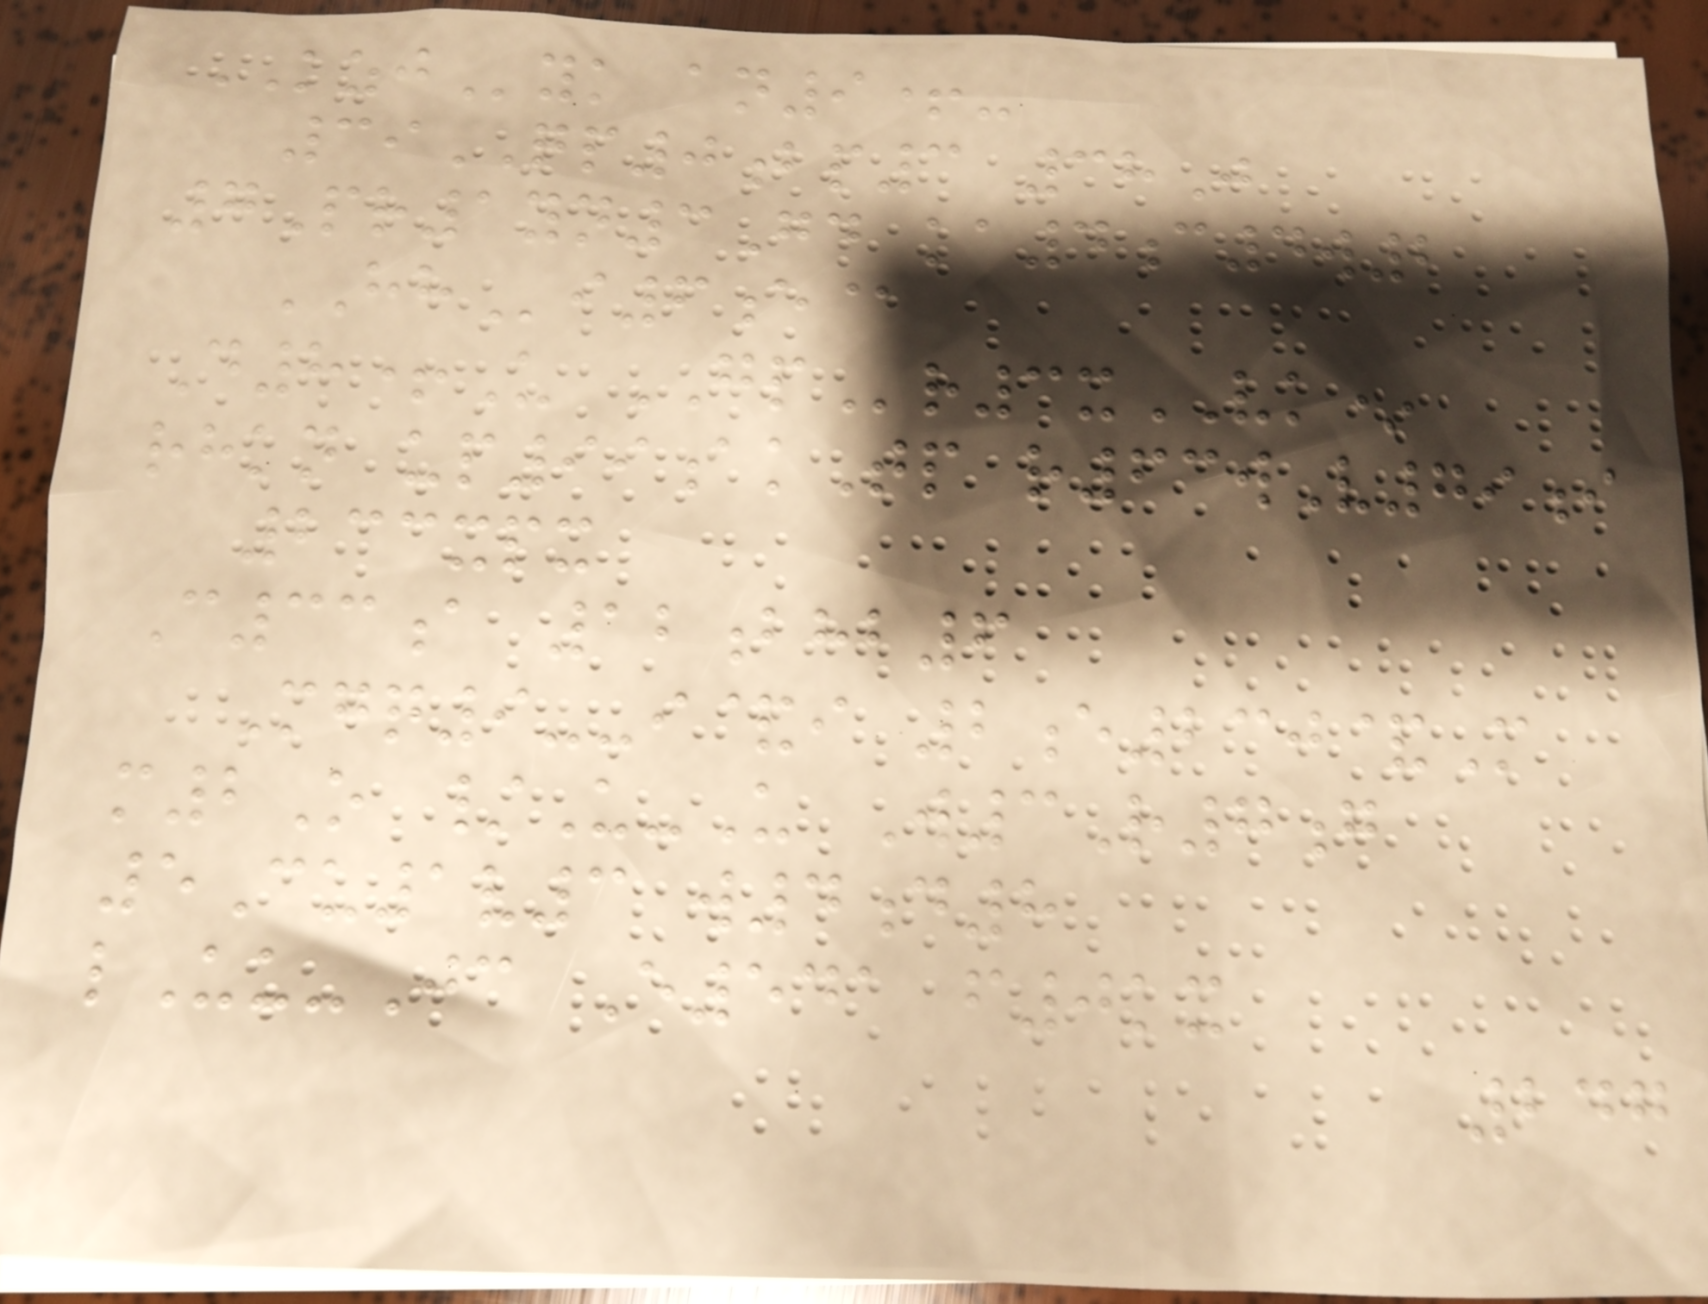KZJyk an9+-
39QP0bp3 38J
7Pr1yn3Gd ka4c4w2
HHi6e@
D8+U GPr3xVK*
rhkn up99akTp r63wV79i
233xpx
C33a 12bhb6
Mgq9--i&i 2e230&M
m2O /U-U W3R7g
5Cu1v3 w4d8
lUu-Jc E541 f0kx
247
